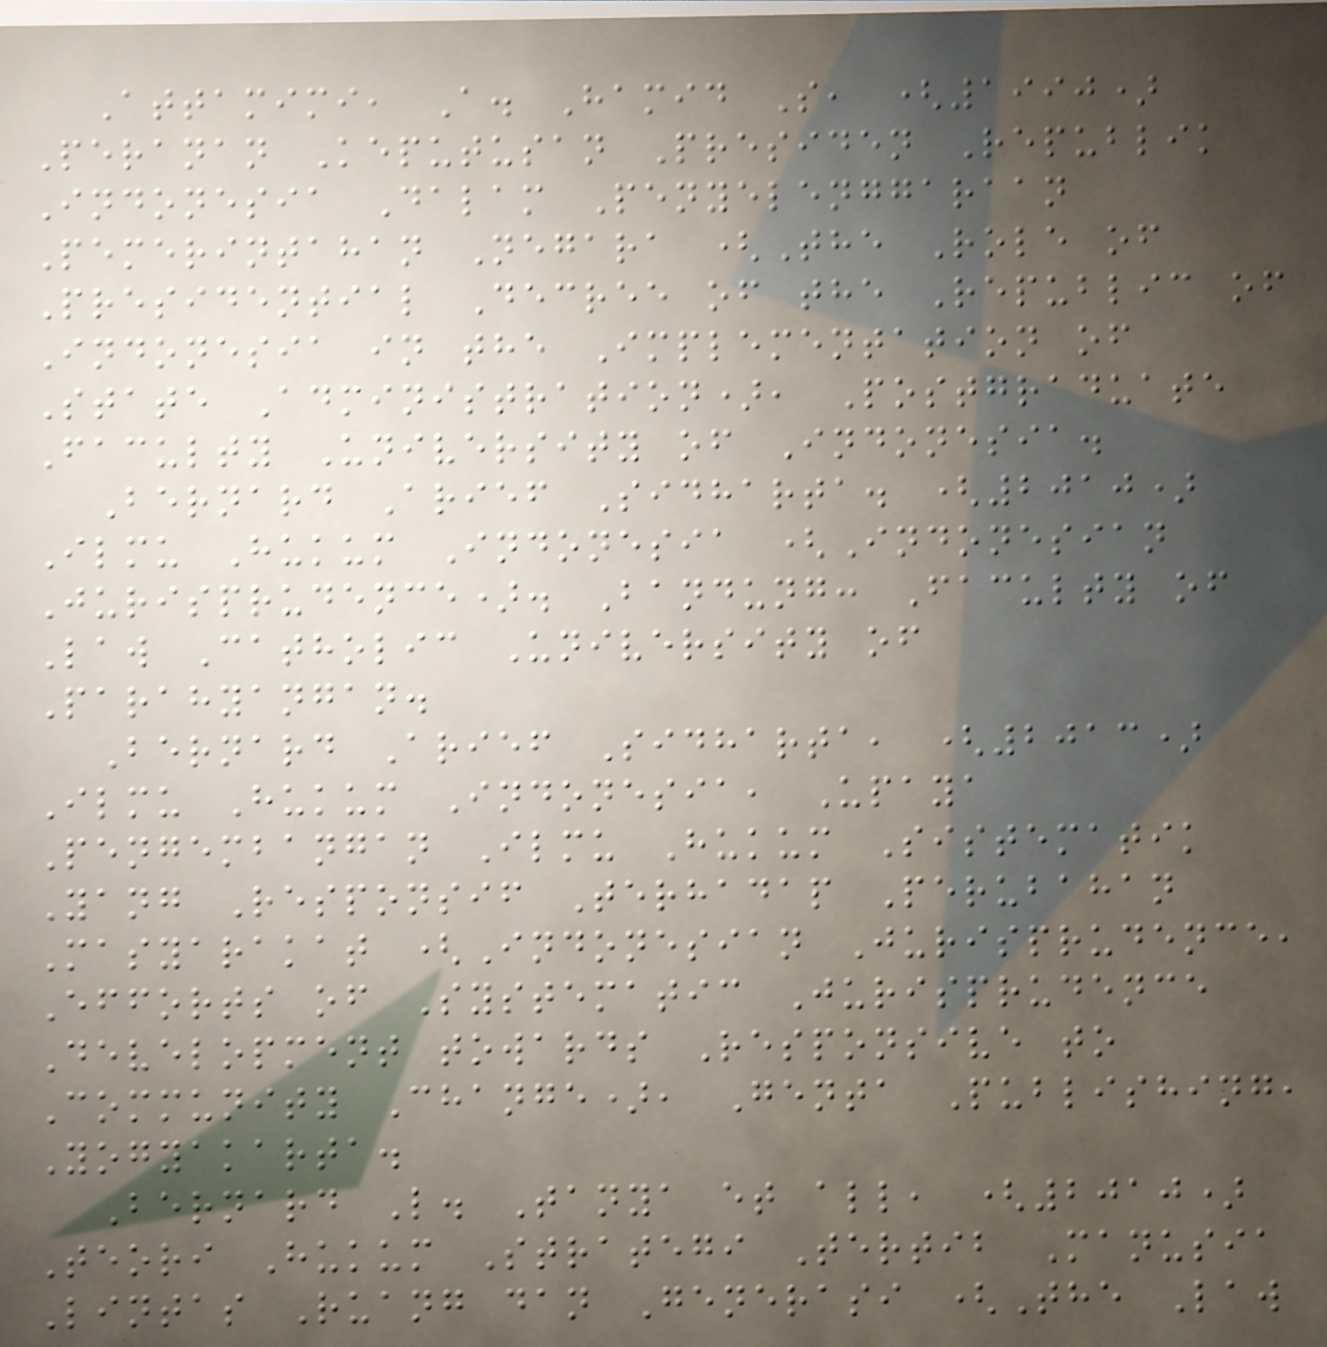Attamimi, A. Hamid S, (1990)
Peranan Keputusan Presiden Republik
Indonesia Dalam Penyelenggaraan
Pemerintahan Negara (The Role of
Presidential Decree of the Republic of
Indonesia in the Implementation of
State Administration), Postgraduate
Faculty University of Indonesia.
Bernard Arief Sidharta. (2010)
Ilmu Hukum Indonesia (Indonesian
Jurisprudence). Bandung: Faculty of
Law Catholic University of
Parahyangan.
Bernard Arief Sidharta, (2013)
Ilmu Hukum Indonesia, Upaya
Pengembangan Ilmu Hukum Sistematik
Yang Responsif Terhadap Perubahan
Masyarakat (Indonesian Jurisprudence,
Efforts of Systematic Jurisprudence
Development towards Responsive to
Community Change), Genta Publishing,
Yogyakarta.
Bernard L. Tanya et all, (2010)
Teori Hukum Strategi Tertib Manusia
Lintas Ruang dan Generasi (The Law
